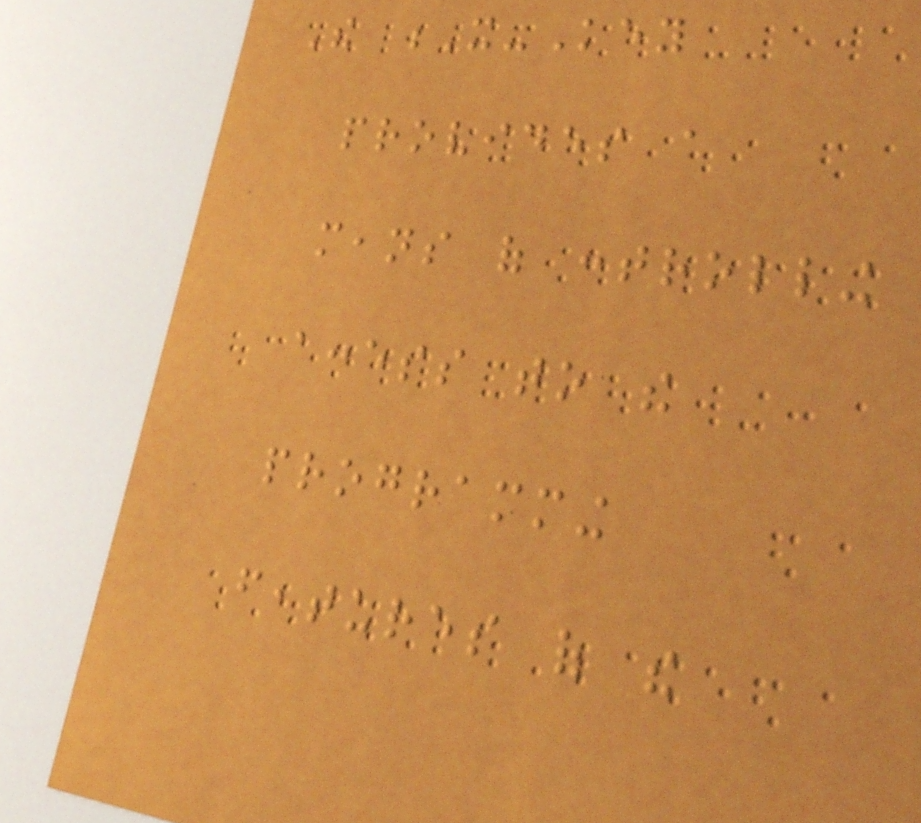The X-Key
provides a
means of controlling
access to the
programming
features of the
